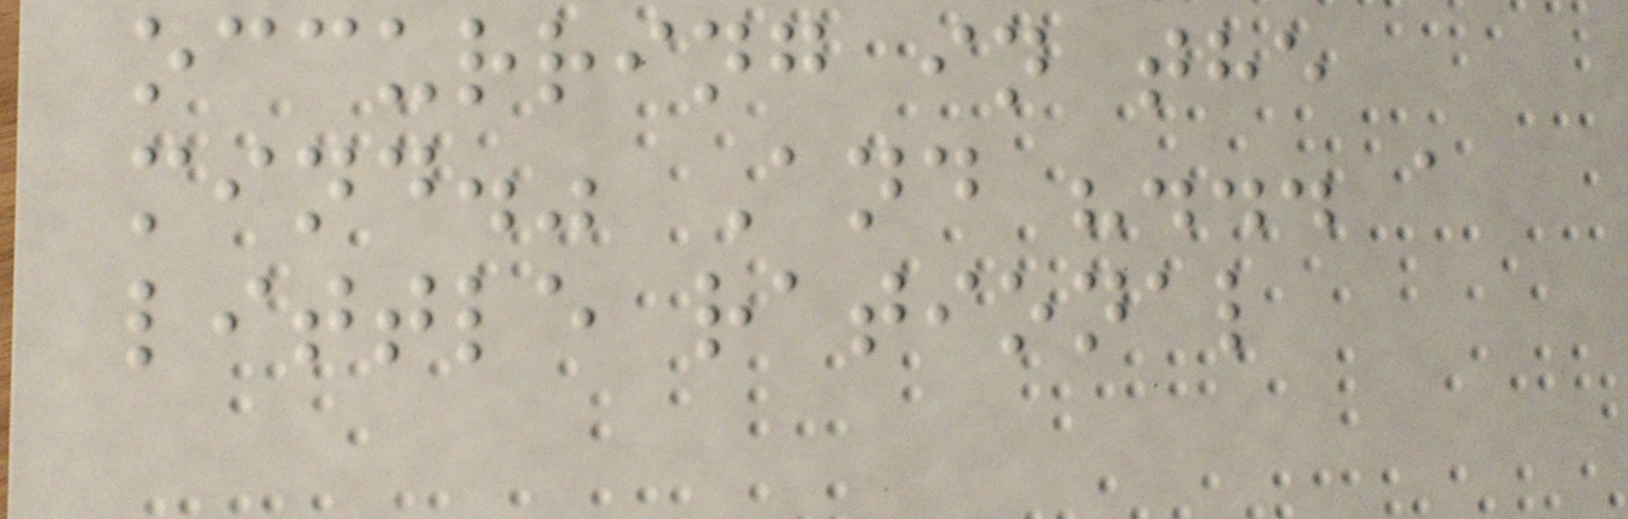occurring in the
mind." And "... a
little rational
